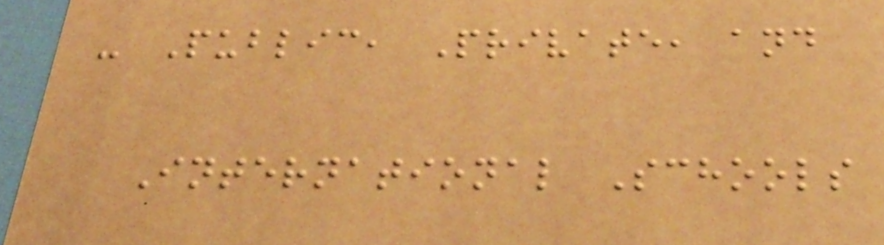- Public, Private, and
International Schools
